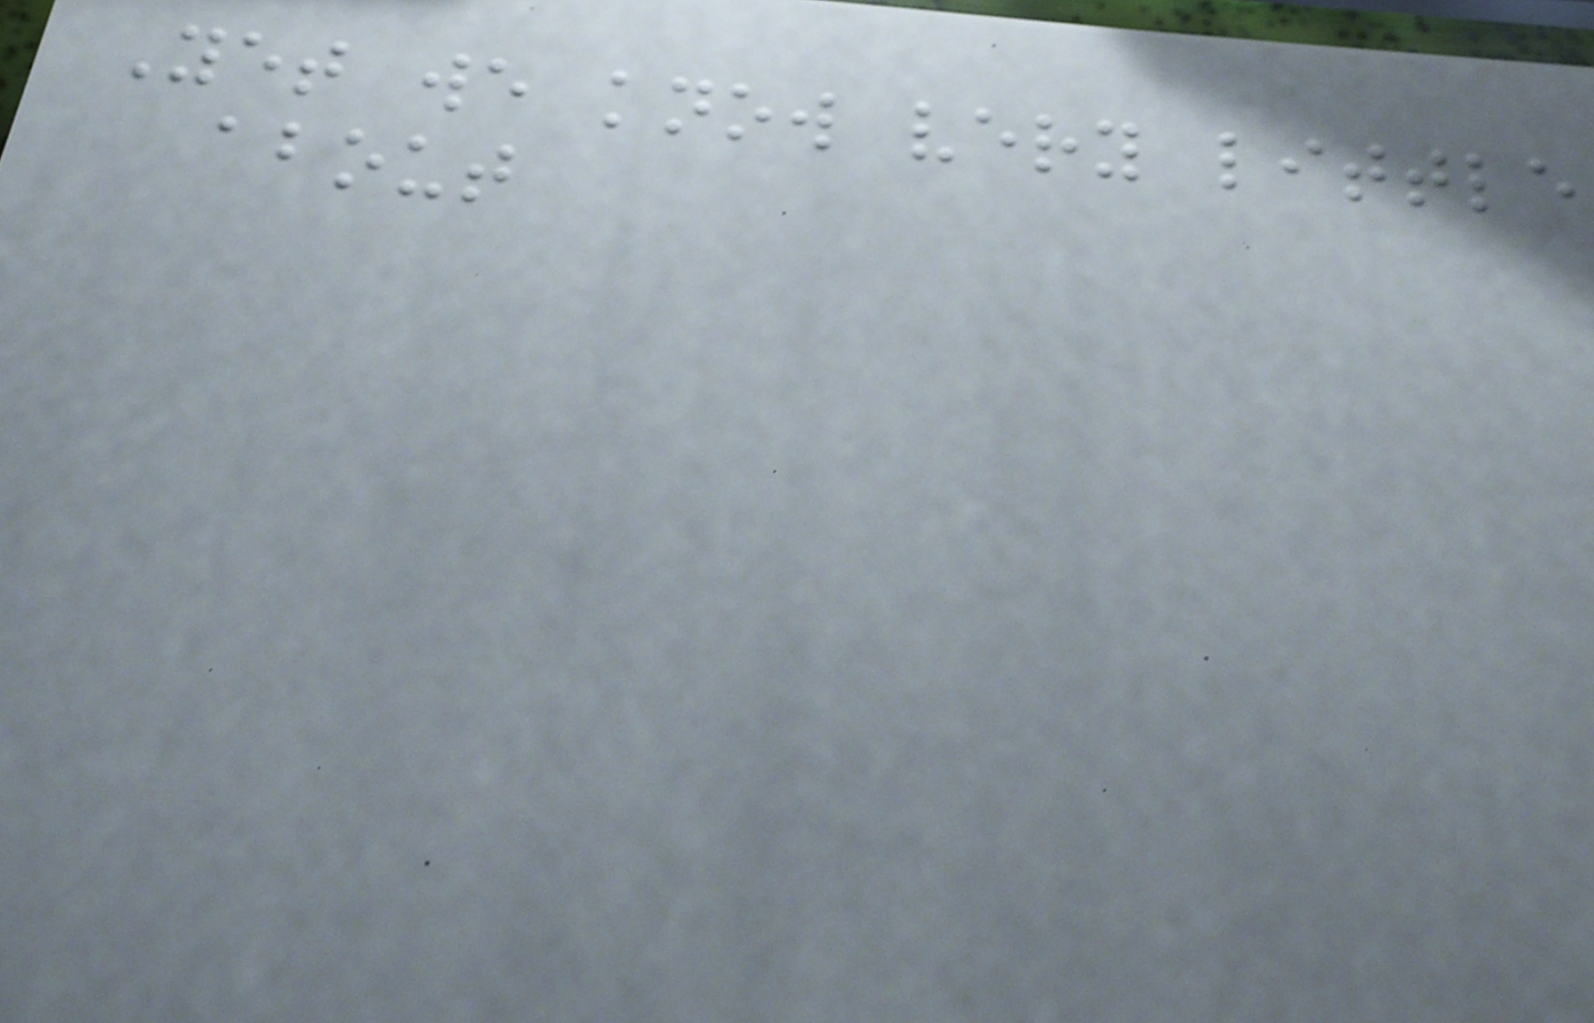Yet we know very little
about
